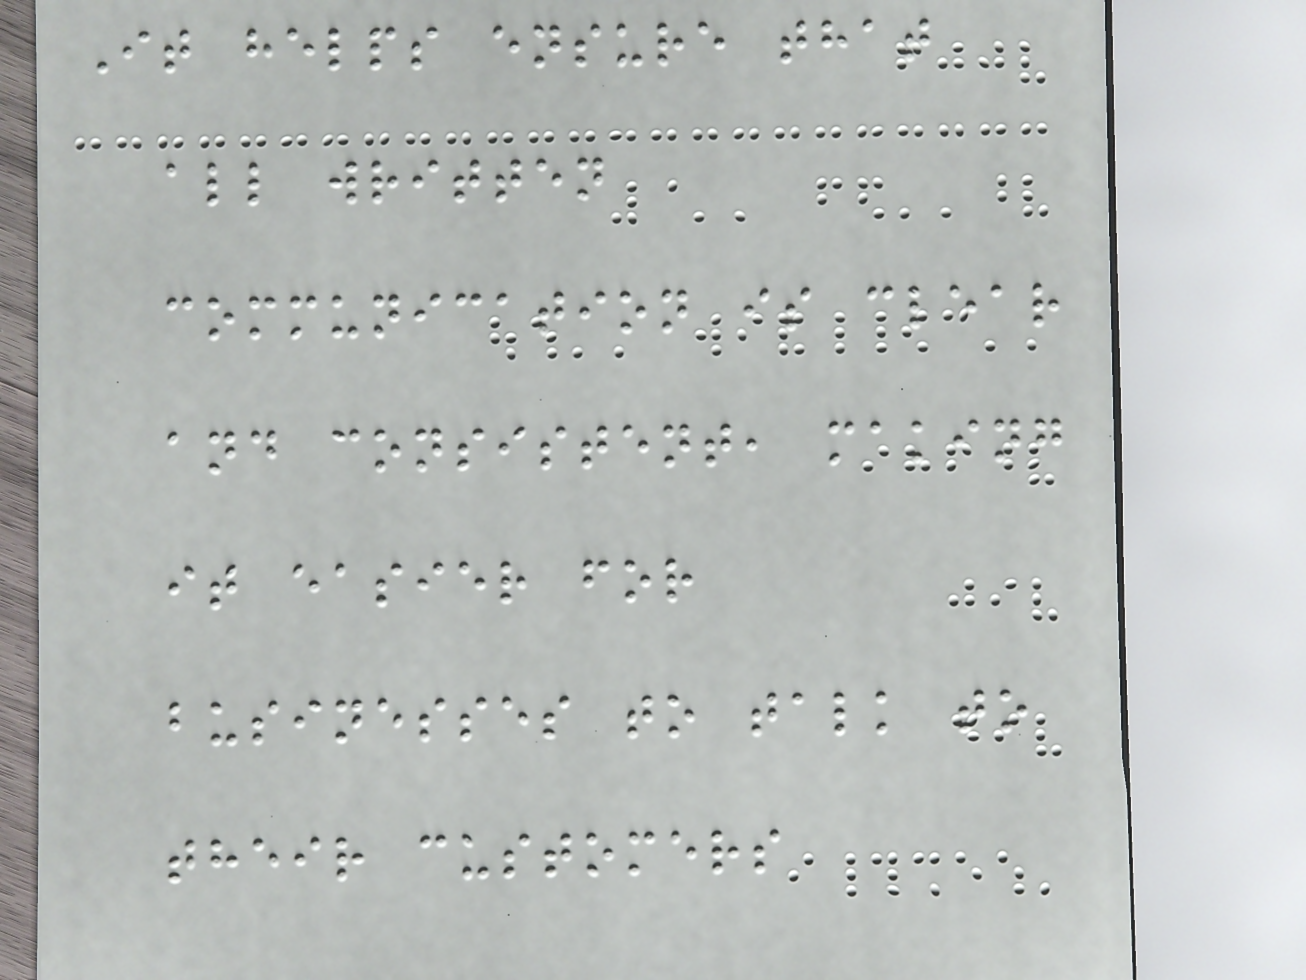It helps ensure that
all written
communication is clear
and consistent, making
it easier for
businesses to talk to
their customers
